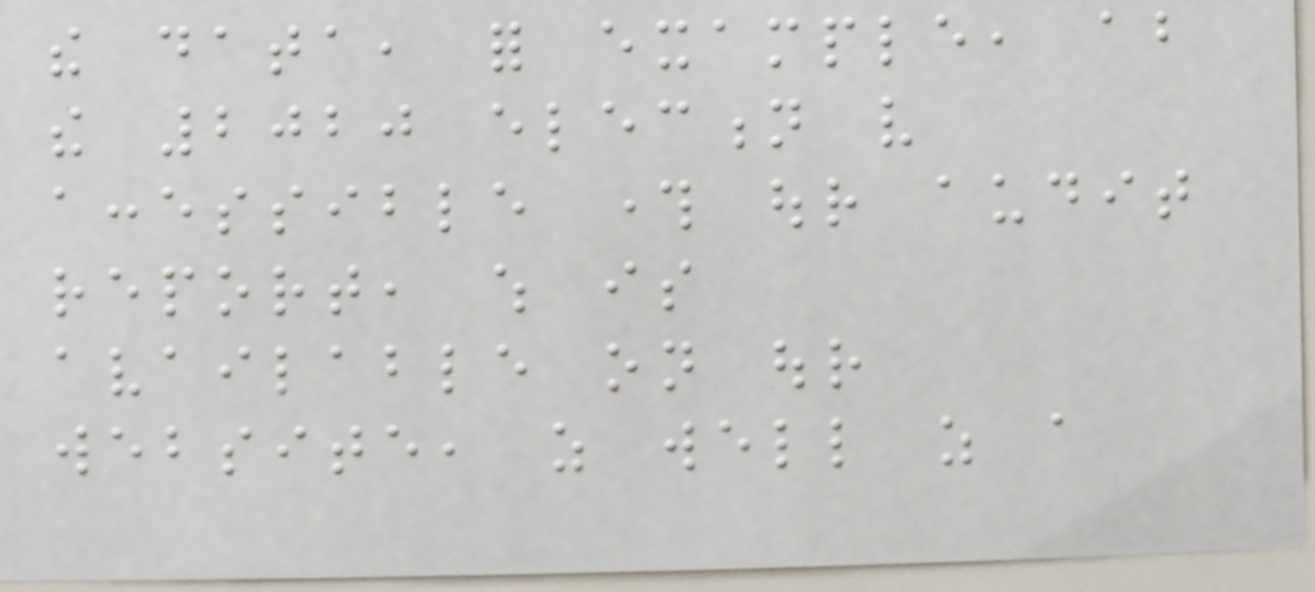the data, for example, about
the 2020 election very
accessible through our audit
report, which is
available on our
website, as well as a
